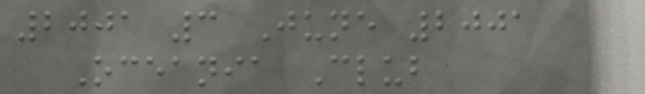2001 3 June 2001
Oceania Club
